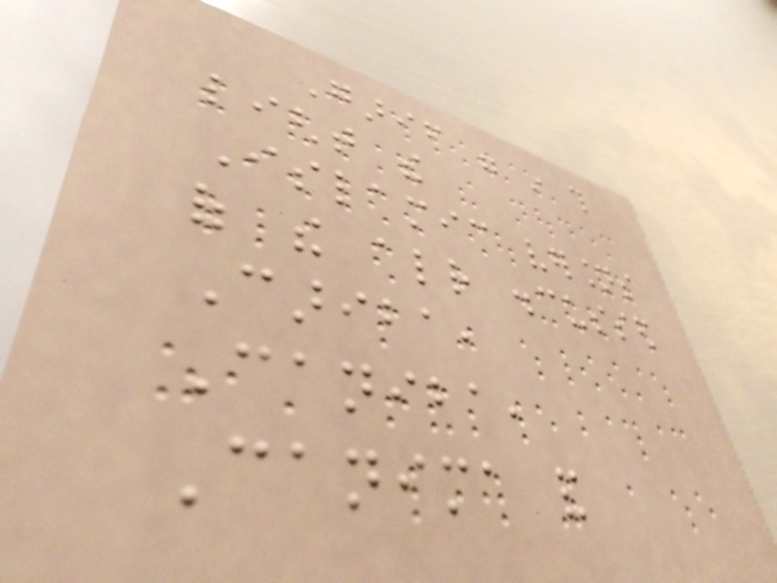Garif were in this
light the
Islamic versions
of the already discussed
Cariba,
Caniba,
Canima and
